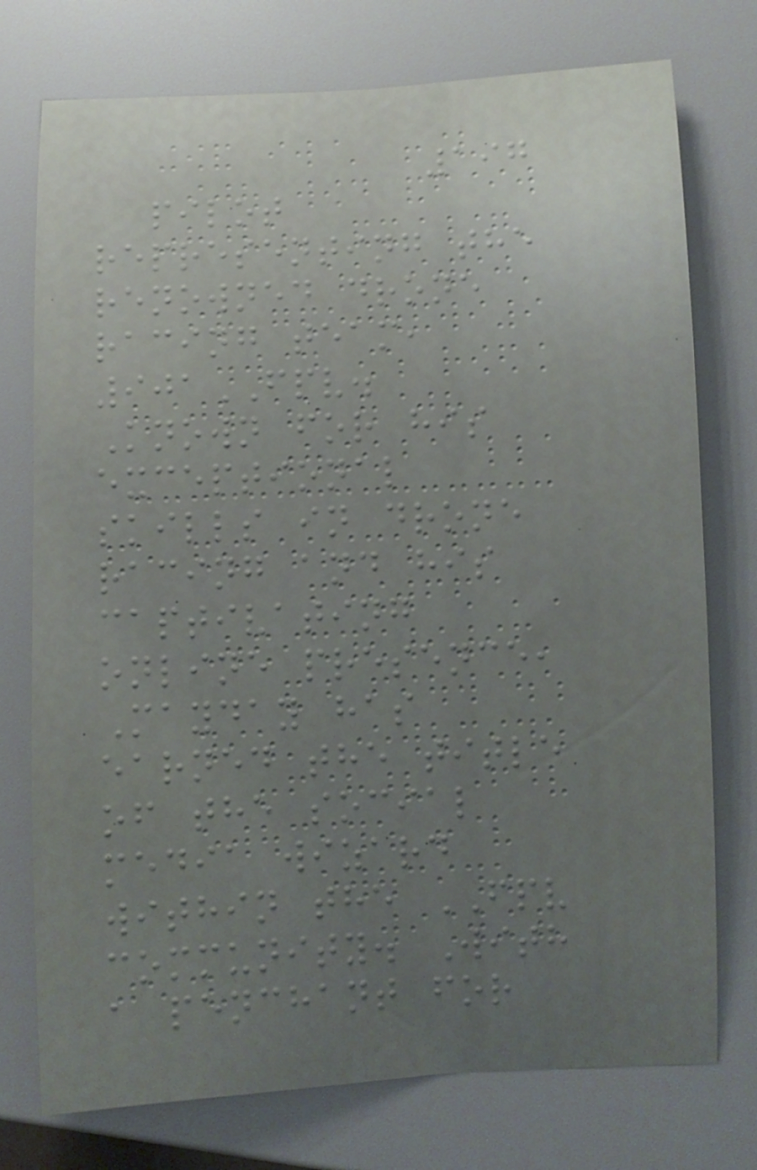197
pilot
representing the
renowned drone
racing team,
901FPV.
Known for his
exceptional
skills in drone
racing and his
captivating
online presence,
Mayday has
earned the title
of the social
media wizard
within the FPV
community. With
a penchant for
